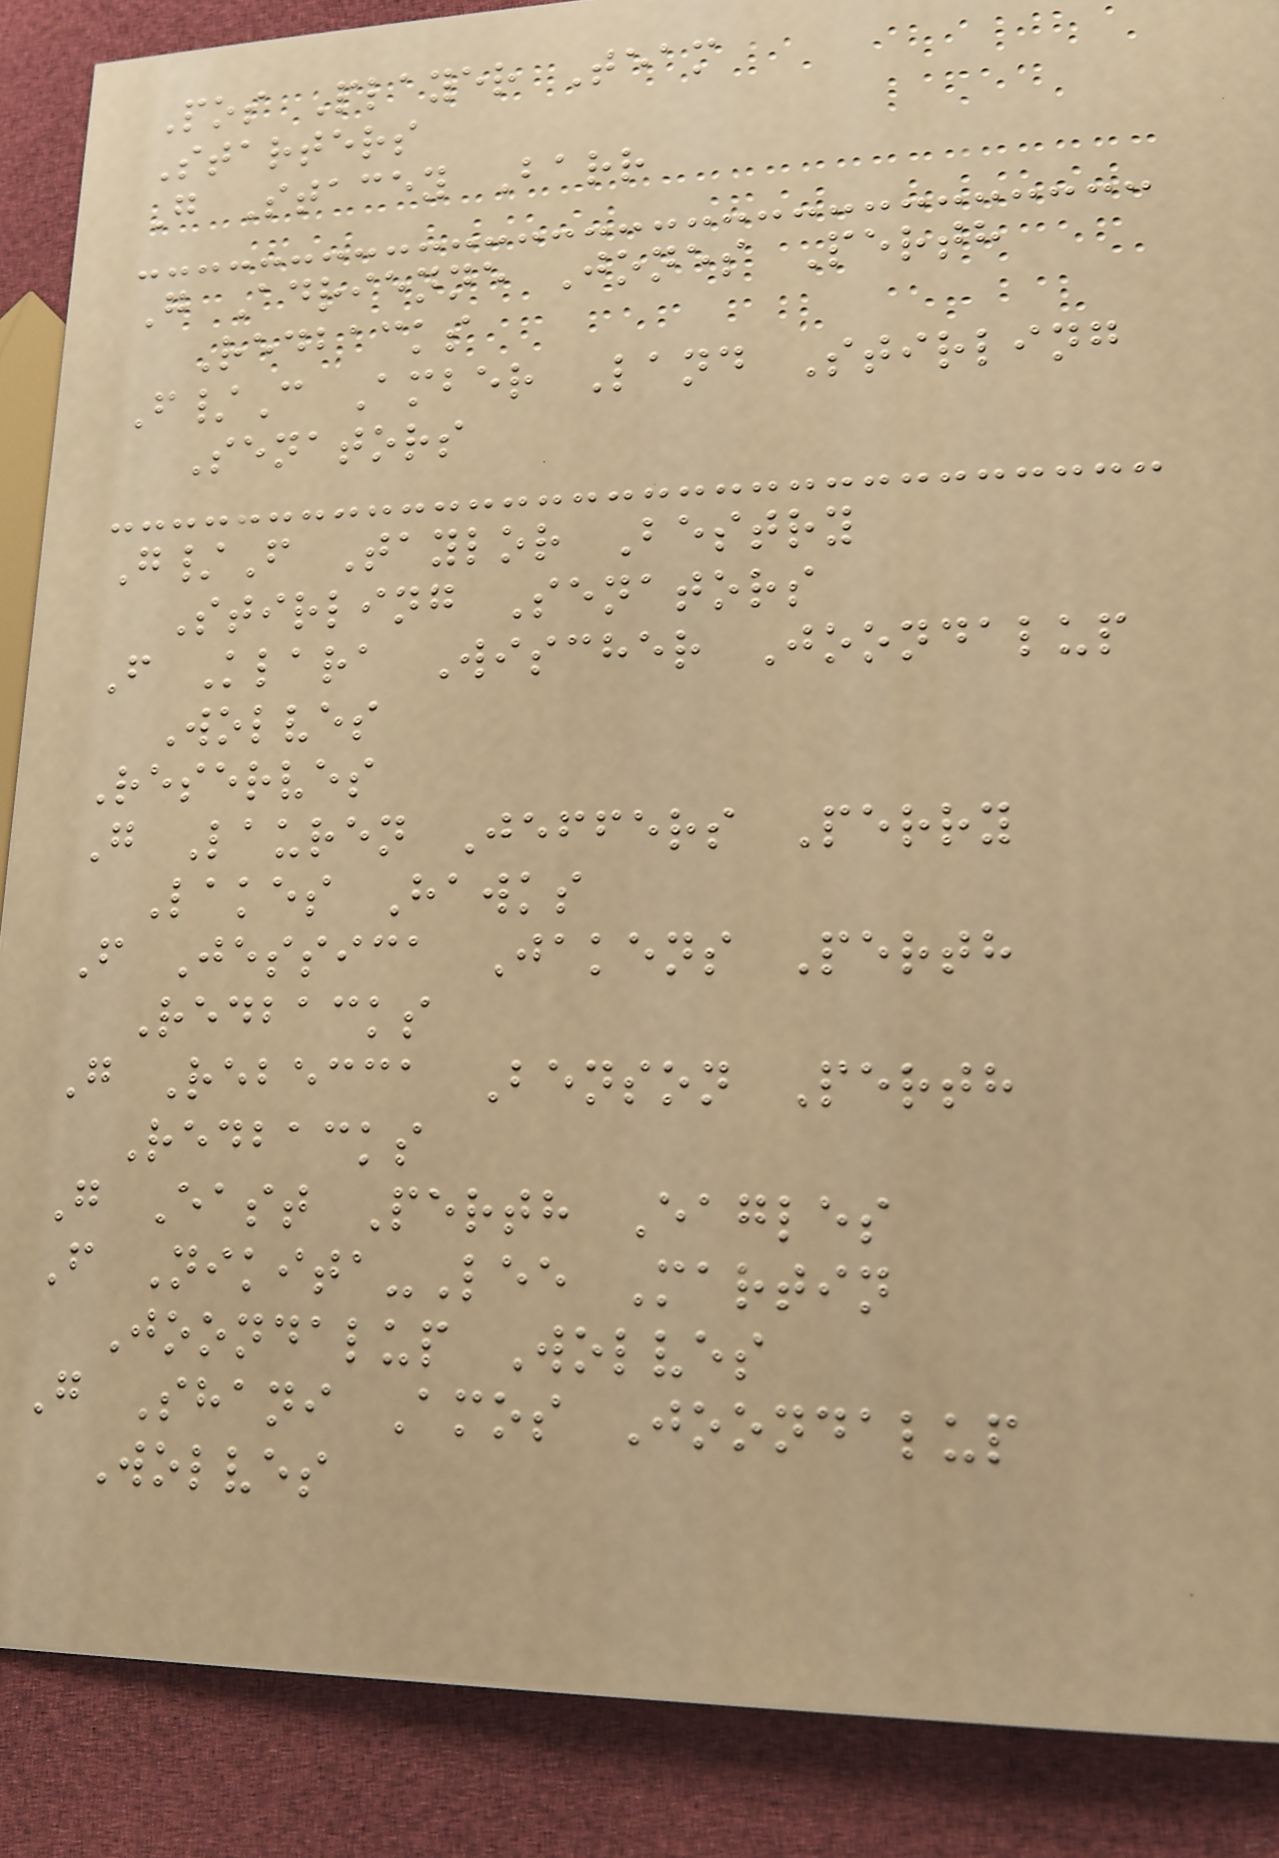Pos Player Team
Starters
G Stacey Barr
G Adrienne Jones Perth
Redbacks
F/C Amber Land Stirling
Senators
G/F Taylor Bestry
Stirling Senators
F Klara Wischer Joondalup
Wolves
Reserves
G Lauren Jeffers Perry
Lakes Hawks
F Jessica Jakens Perth
Redbacks
G Rebecca Benson Perth
Redbacks
G East Perth Eagles
F Nikita-Lee Martin
Joondalup Wolves
G Shani Amos Joondalup
Wolves
